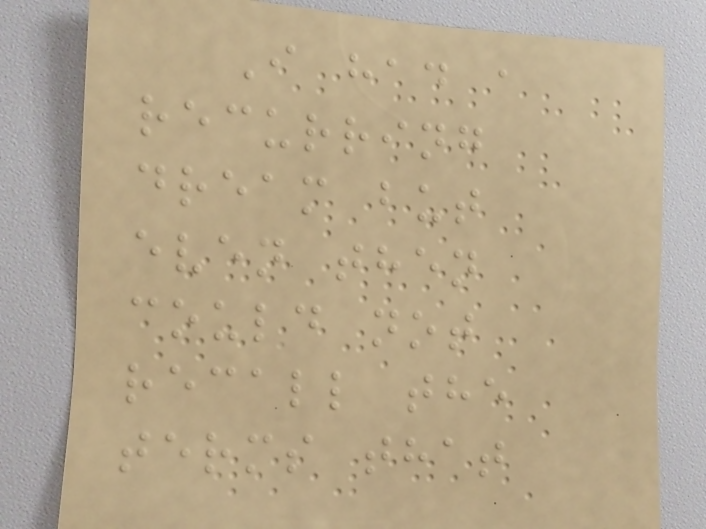I had a
recurring
dream but
even then
could not
recall the
terms that
